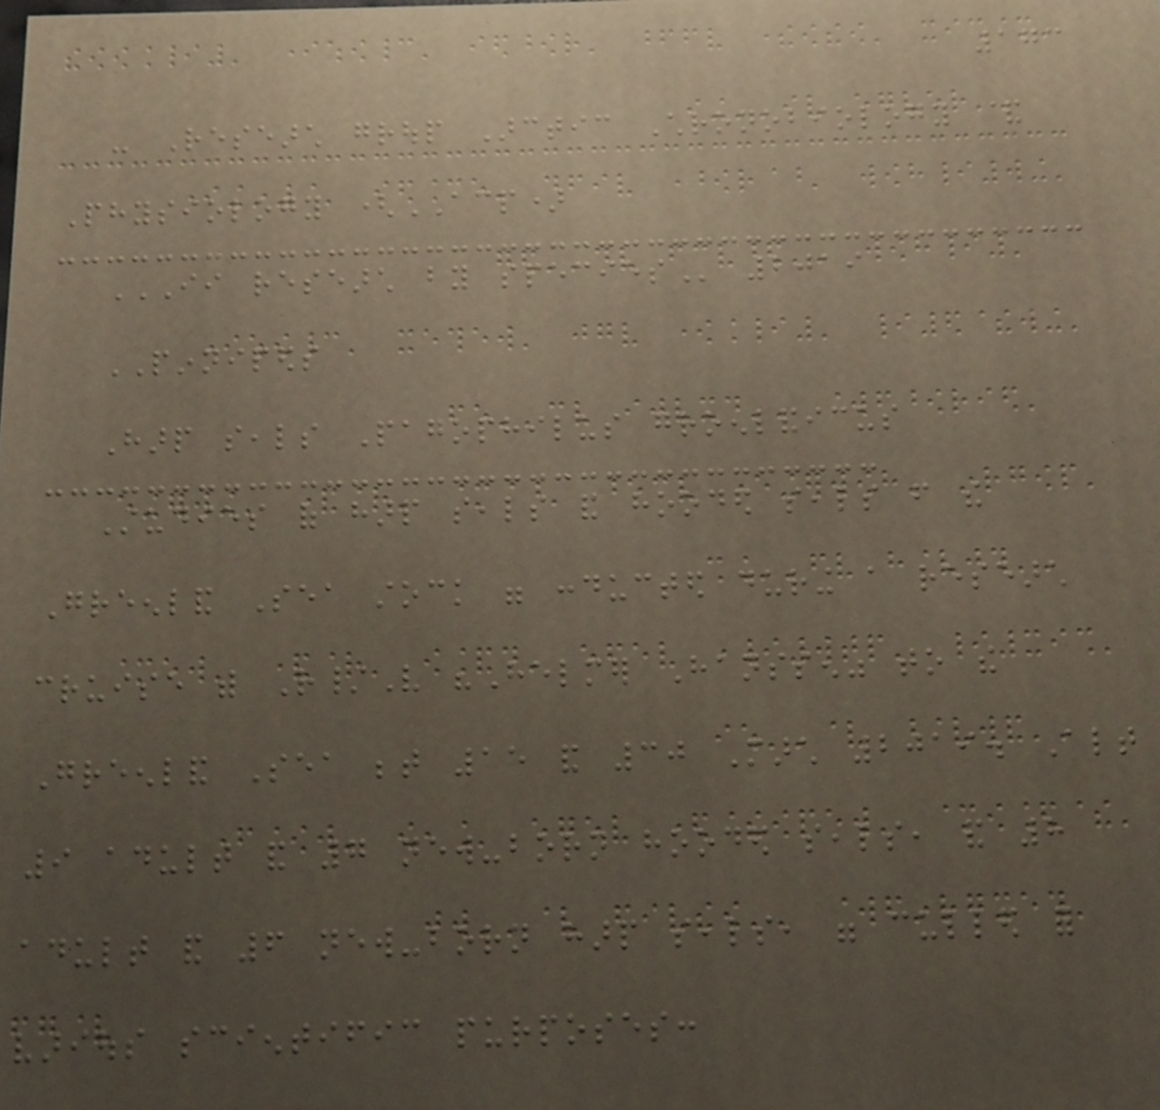173
- Research group Arctic Chronobiology &
Physiology (ACP)
II RESEARCH BY SPECIES 2019
PINNIPEDS
Harp seals Pagophilus groenlandicus
Studies of harp seals and hooded seals from the
Greenland Sea stock were conducted during a research
cruise with R/V "Helmer Hanssen" to the
Greenland Sea between 15 and 30 March 2019. Altogether
9 adult and 7 new-born hooded seals, and 8
adult and 6 new-born harp seals, were culled for
various scientific purposes:
